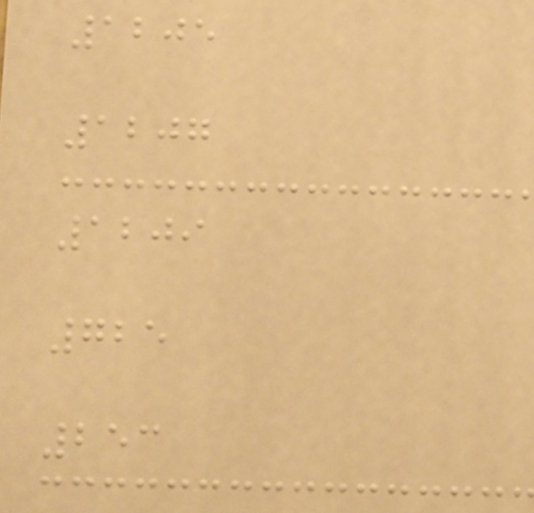1205
1207
1209
725
253
